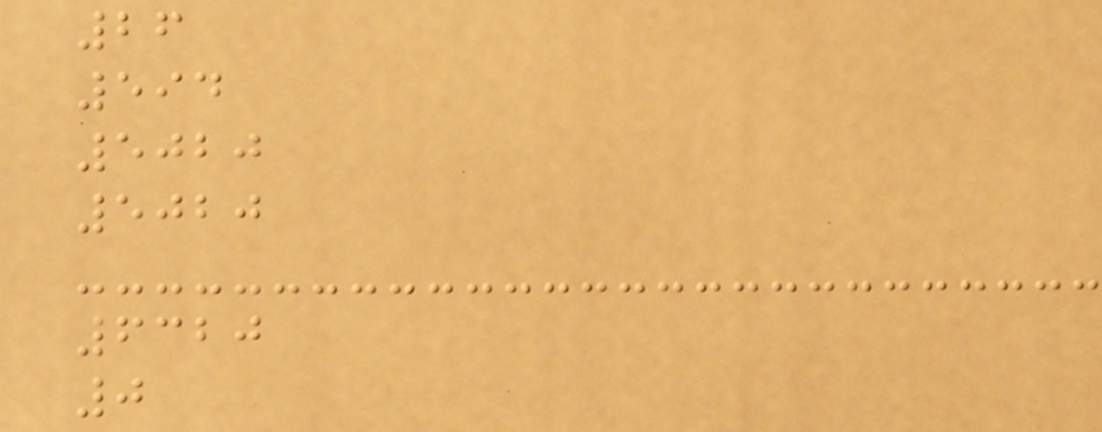26
594
5020
5020
6320
0
